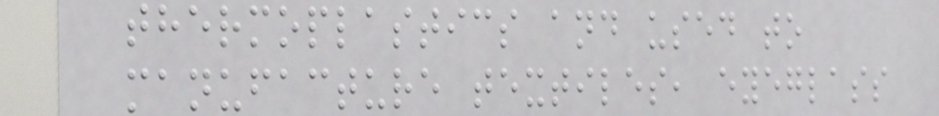thermoplastics and used to
manufacture textiles, eyeglass
